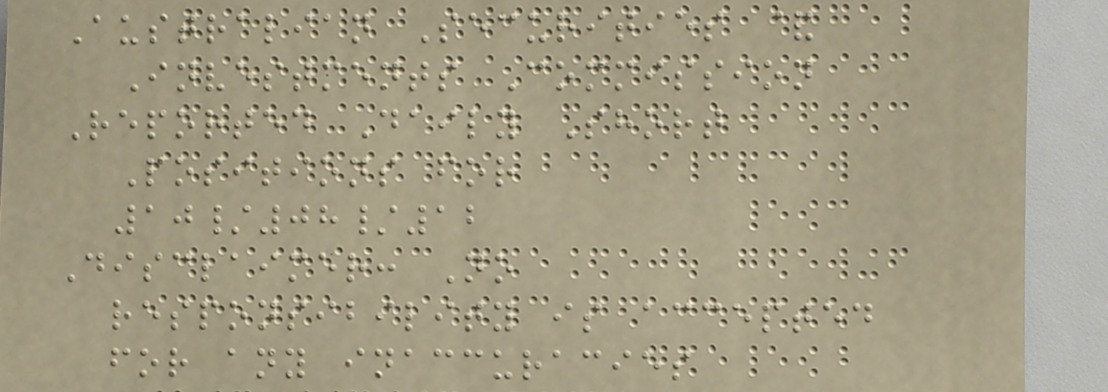Australian Securities &
Investments Commission
Reported Daily Short
Positions for
10/08/12
Disclaimer: No
responsibility is accepted
for any inaccuracies
